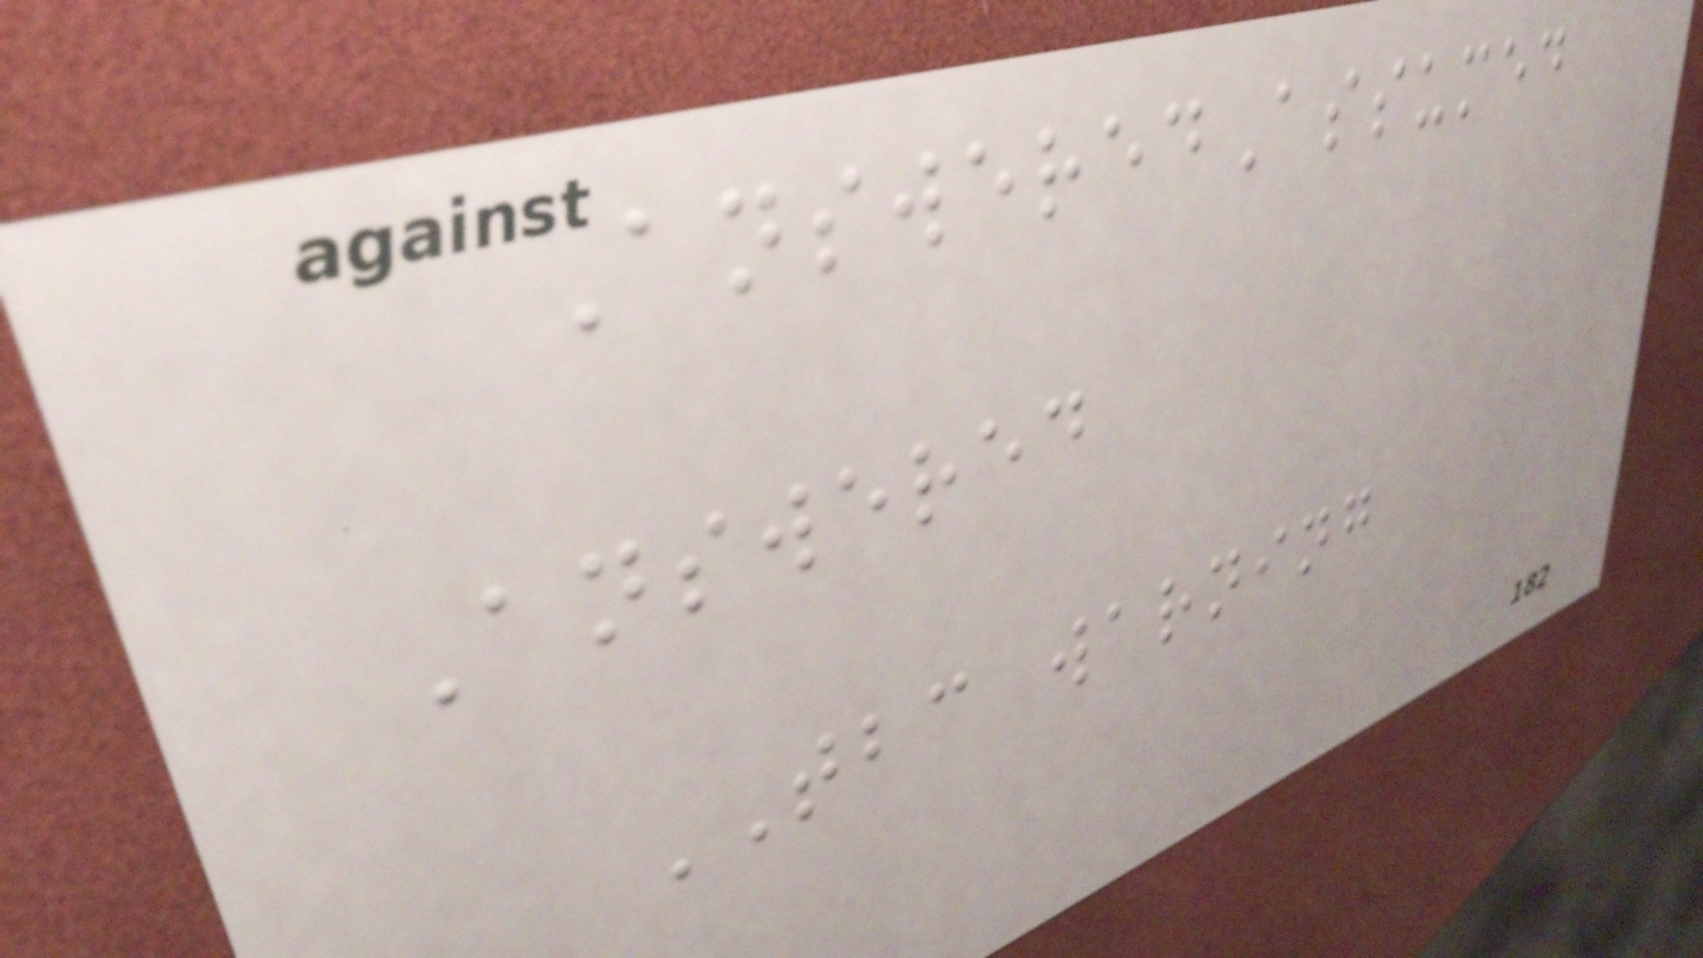AnsweredAssumed
Answered
TBC warning
